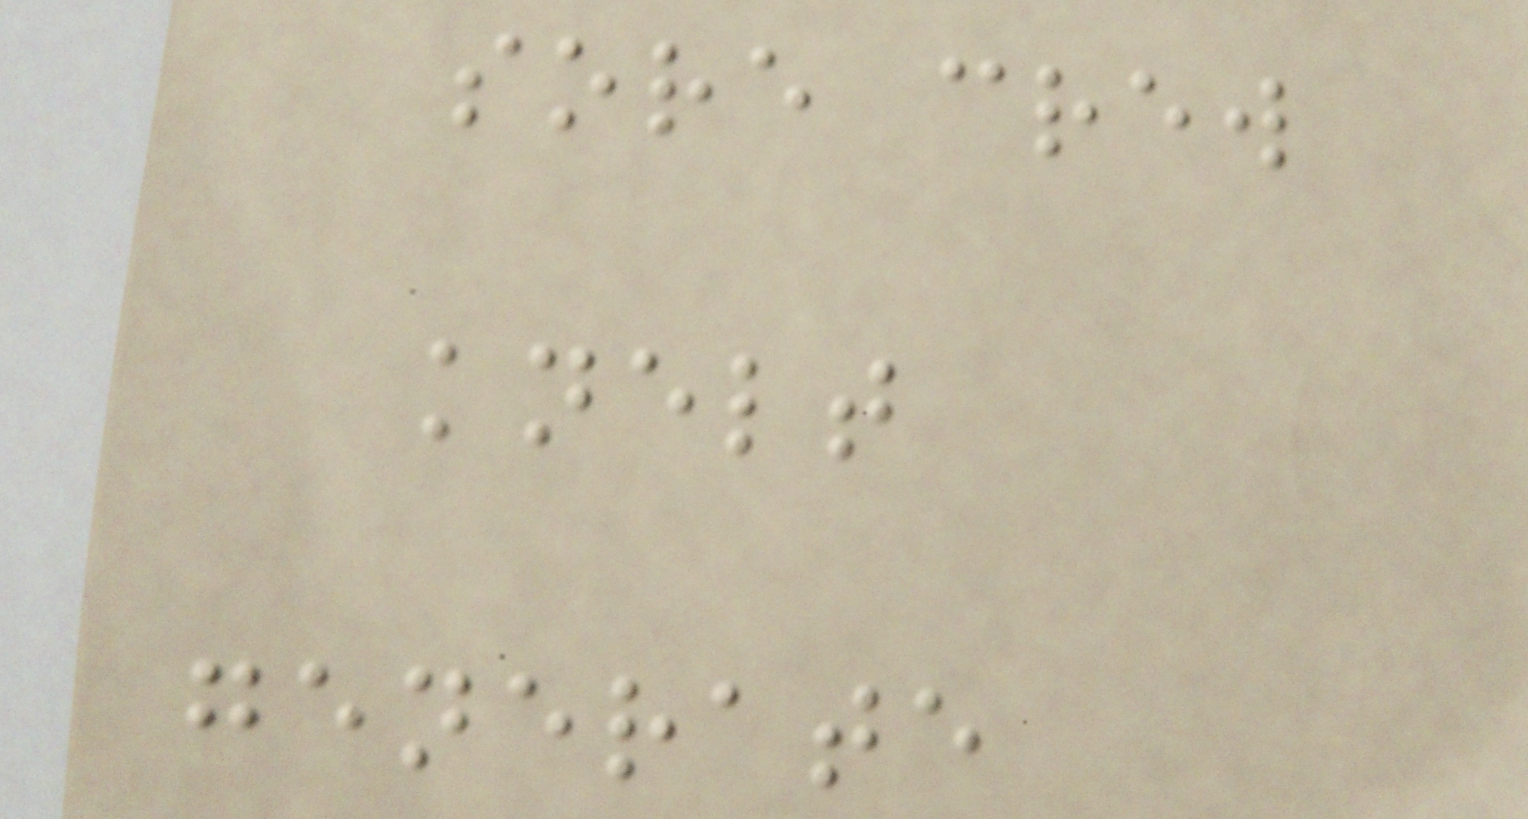sore crew
knelt
generate
